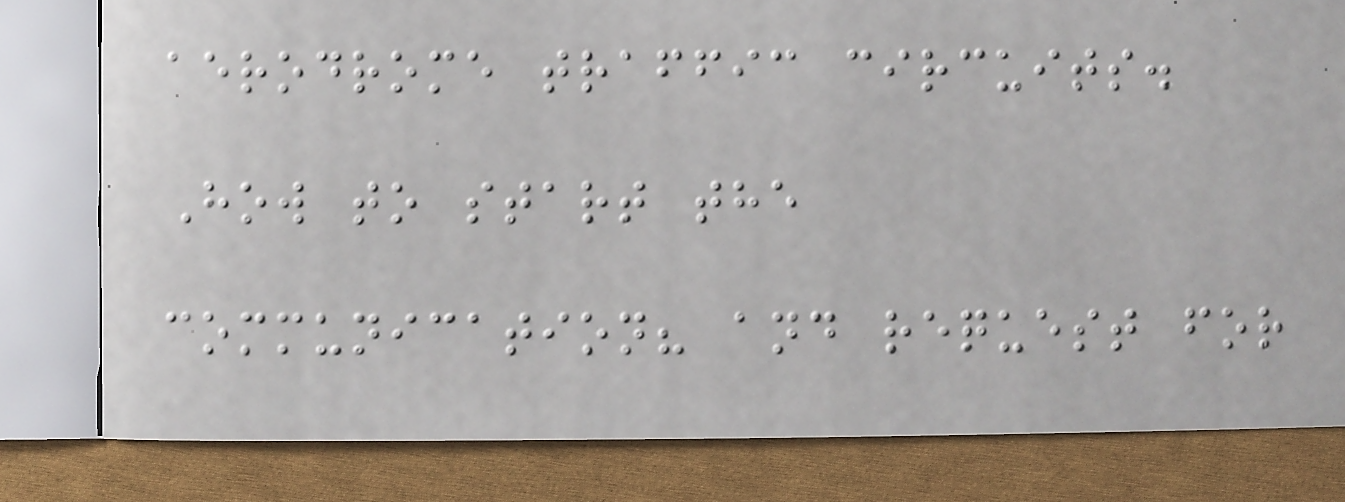aerodrome traffic circuits.
How to start the
communication? and request for
